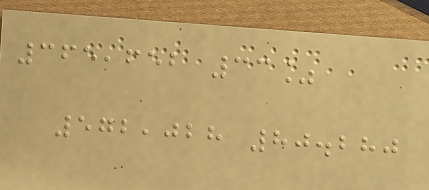365,652 33%
572,028 80.280
